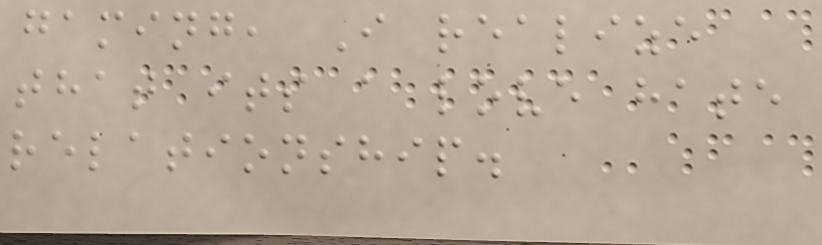gaming, I realize
that its a love hate
relationship.
